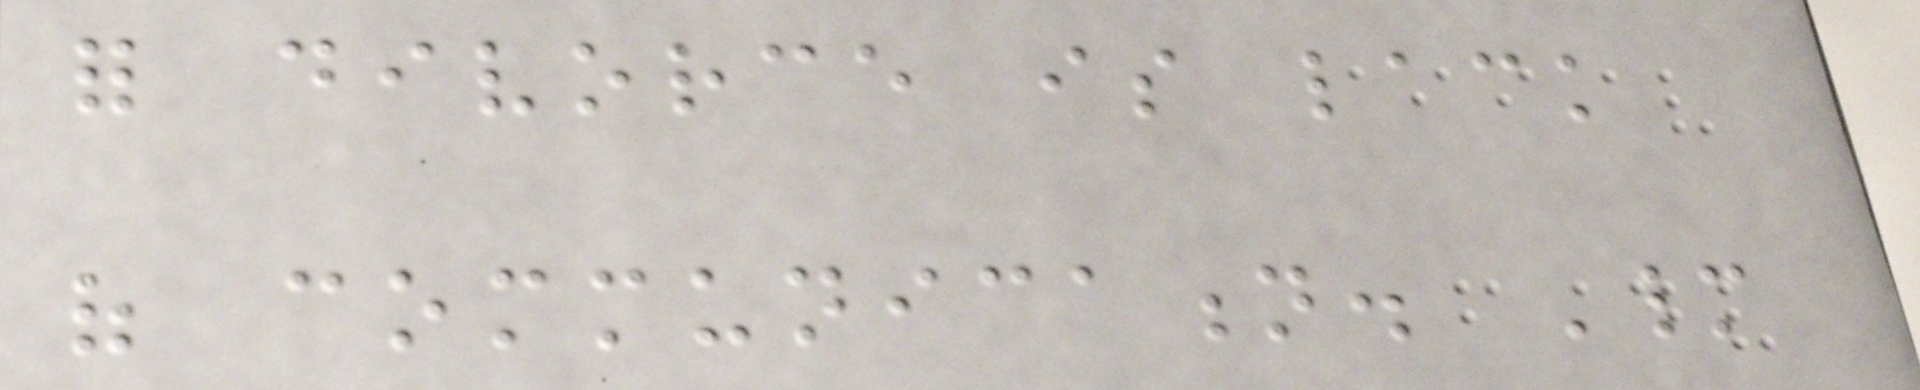for divorce is lack
of communication. Many
